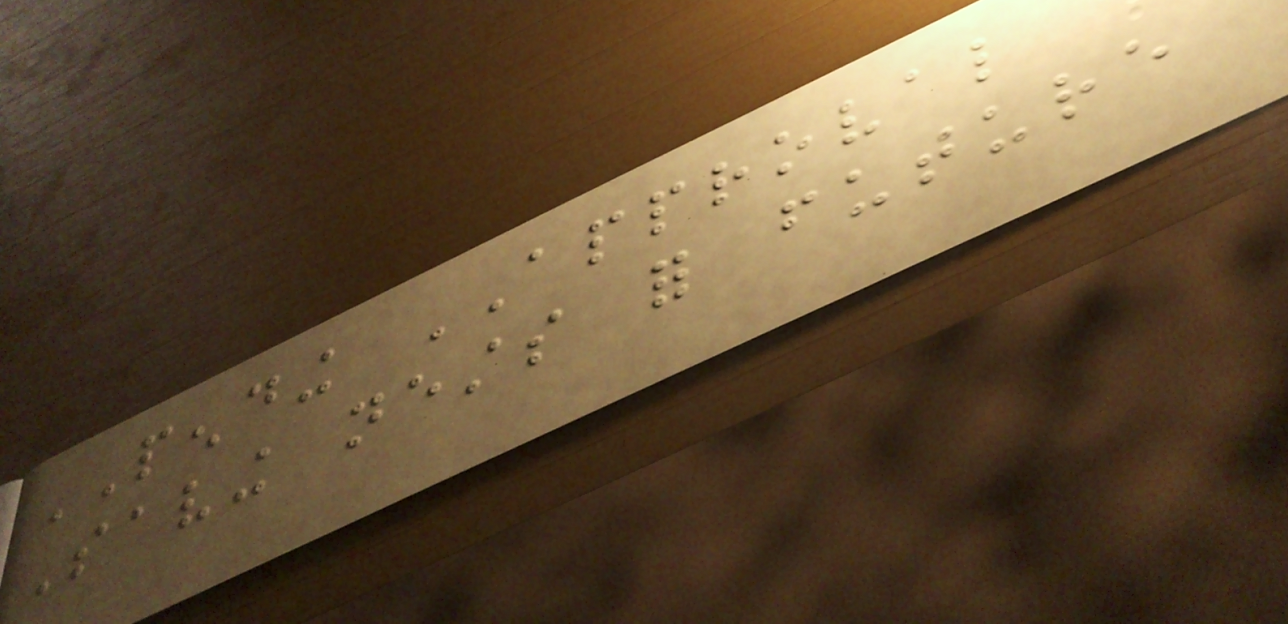PENDING APPROVAL
Saving nests for future
